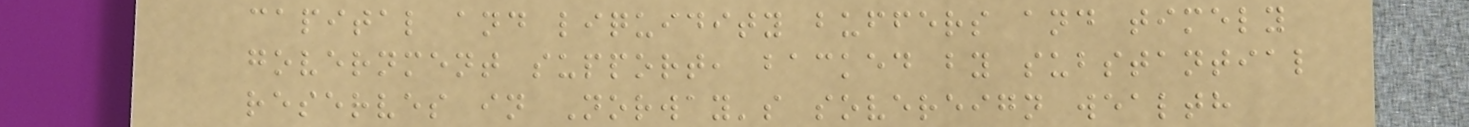capital and liquidity buffers and timely
government support, backed by substantial
reserves in Norway's sovereign wealth
